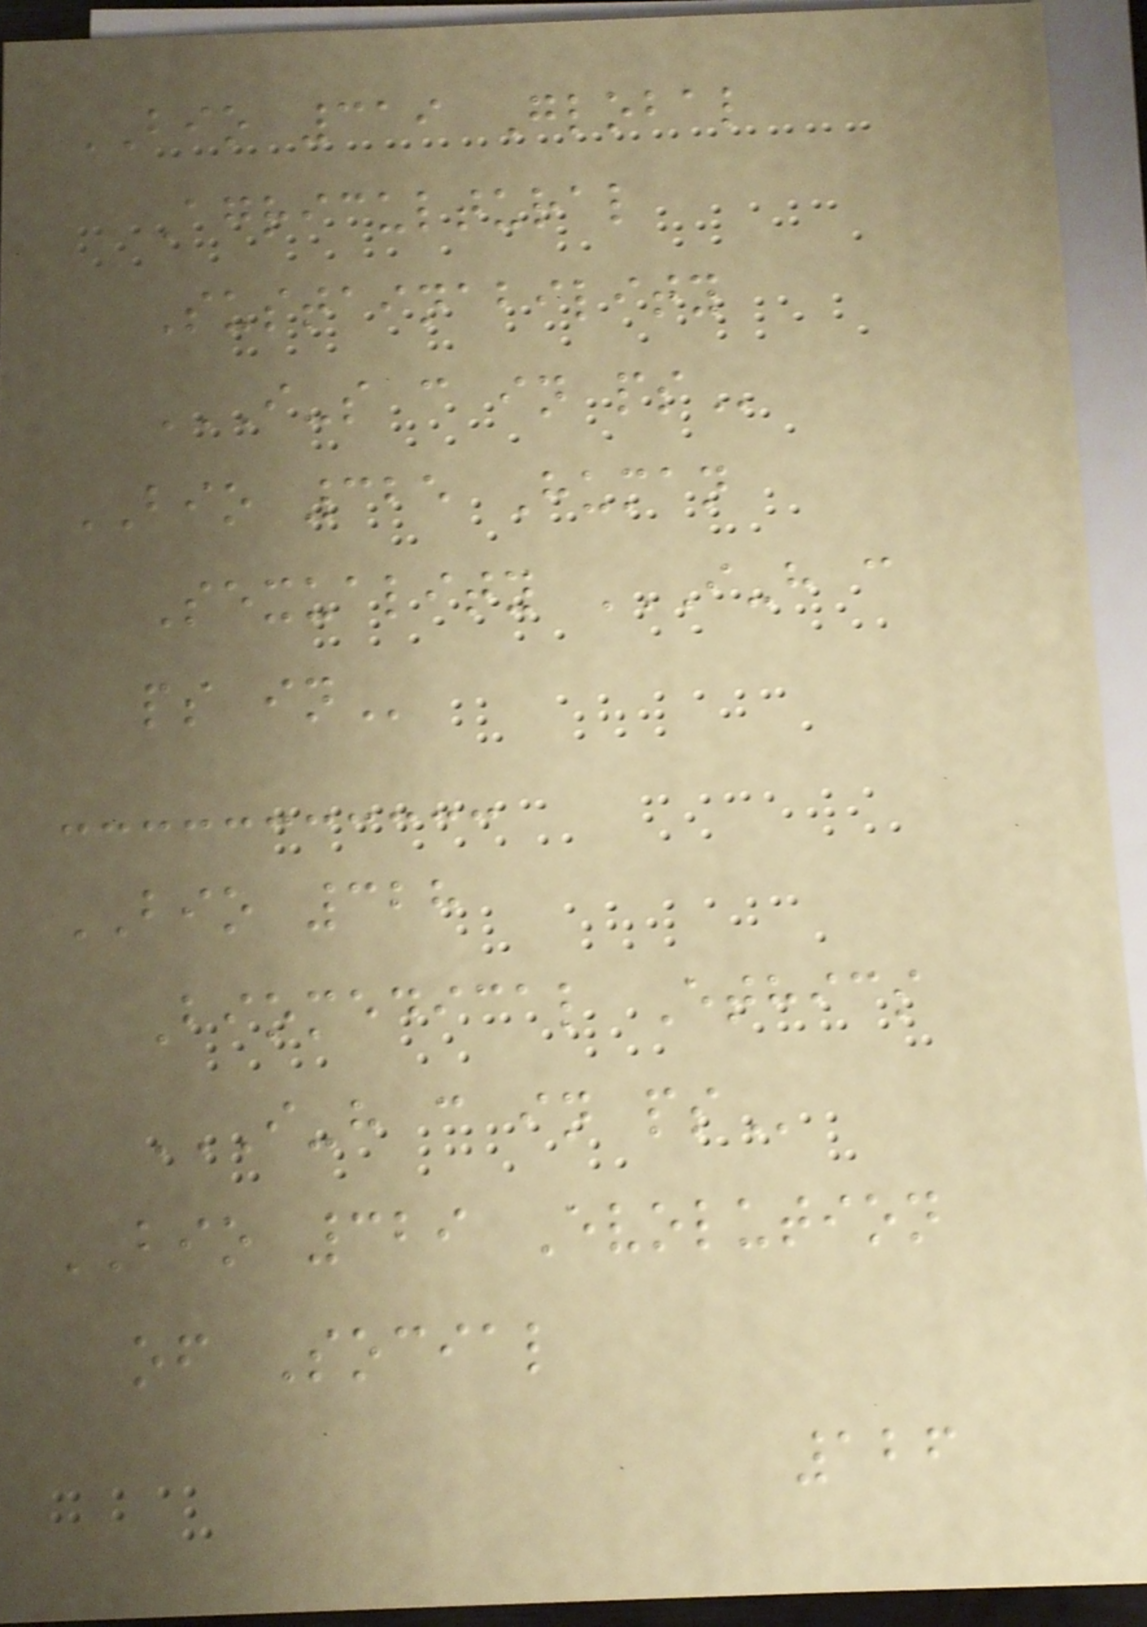BIO 319 Global
Agricultural
Sustainability
I-S C IN PS
BIO 325 Human
Sexuality I-H C
PS IN
BIO 328
Biomedical Ethics
I-H C IN PS
BIO 329 Evolution
of Social
126
